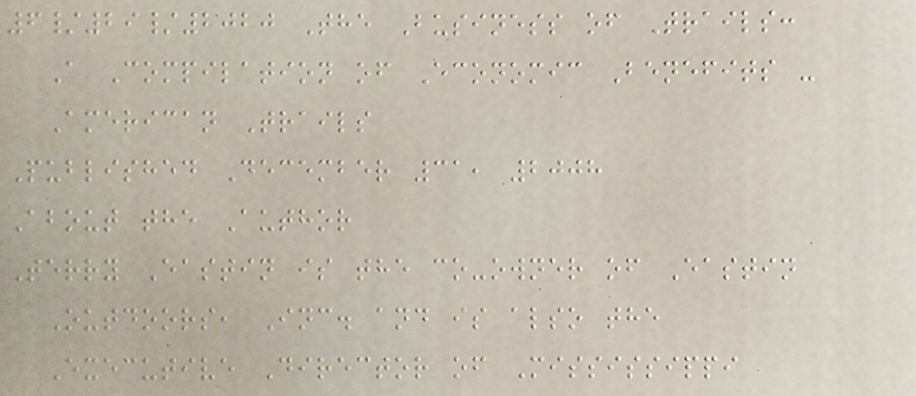6/29/2020 The Business of Trails:
A Compilation of Economic Benefits -
American Trails
Published December 31, 2008
About the Author
Terry Eastin is the co-owner of Eastin
Outdoors, Inc. and is also the
Executive Director of Mississippi
